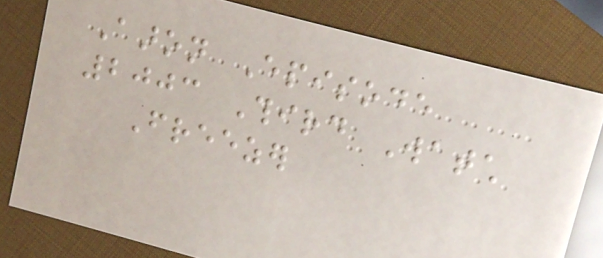Aaron Episode
2003 Third Watch
Freezer
